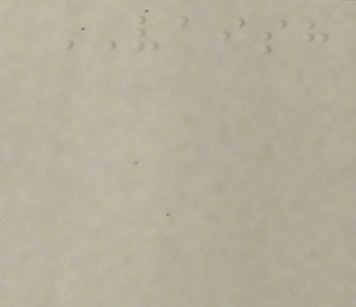VAISH
